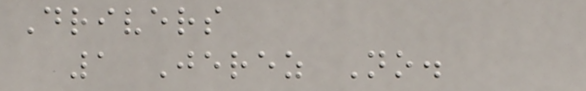Drivers
1 Jerez No.
